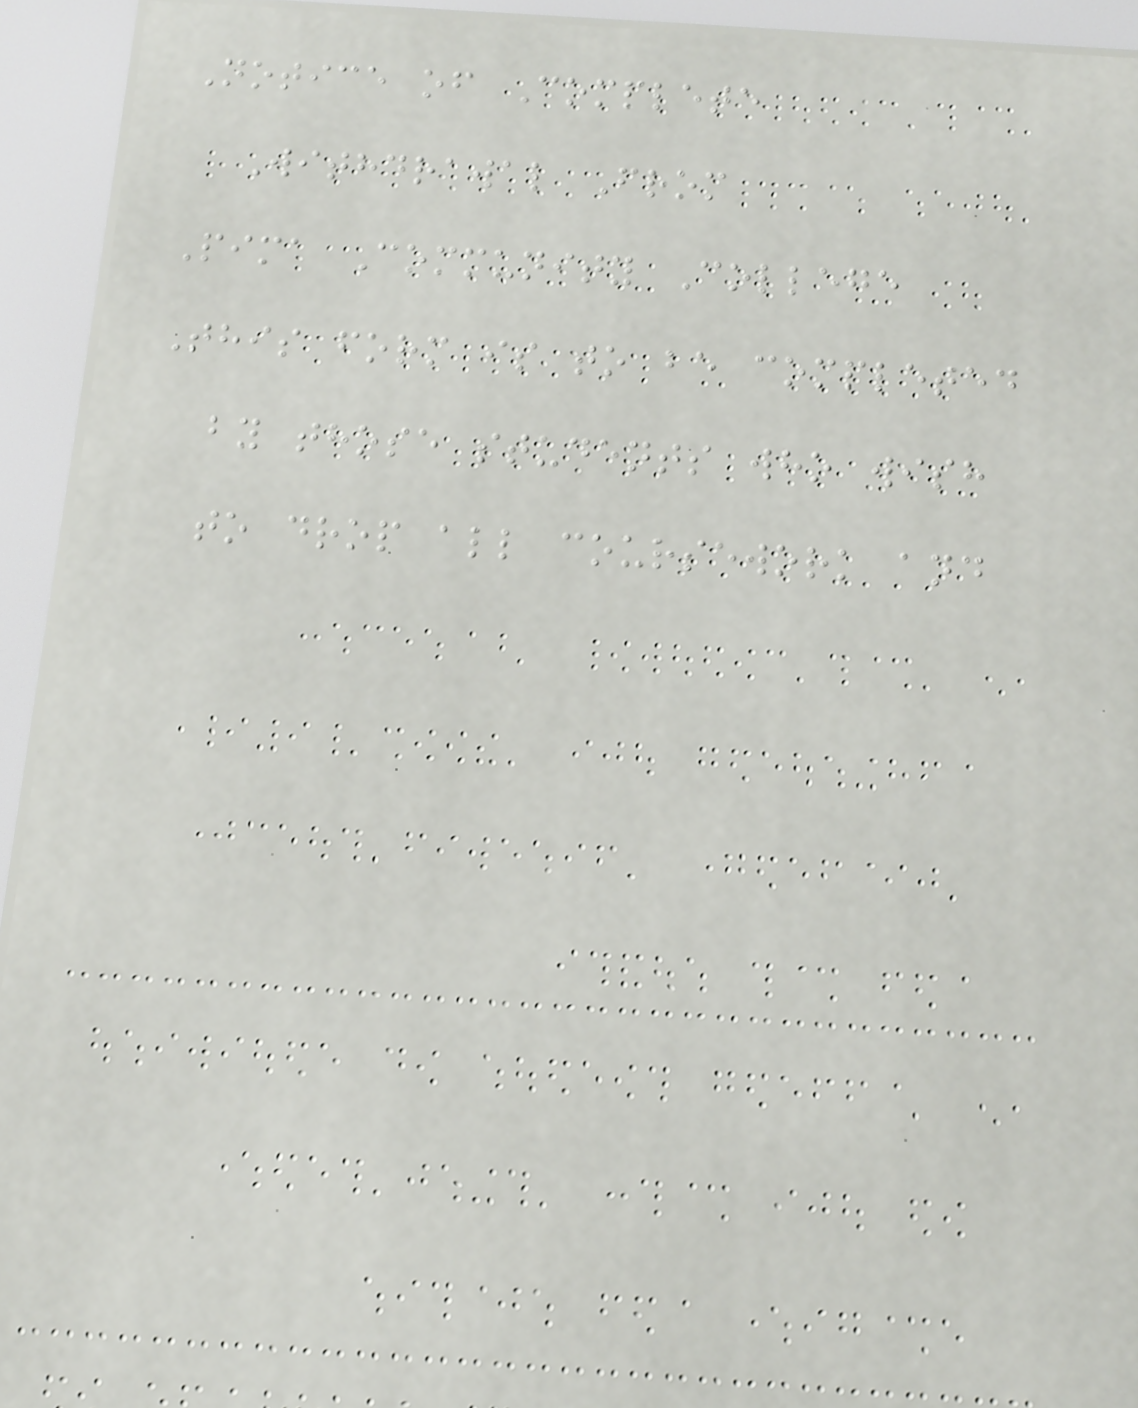Notice of Complete
Withdrawal From
Pima Community College
This form is to be completed
by those students who wish
to drop all coursework and
